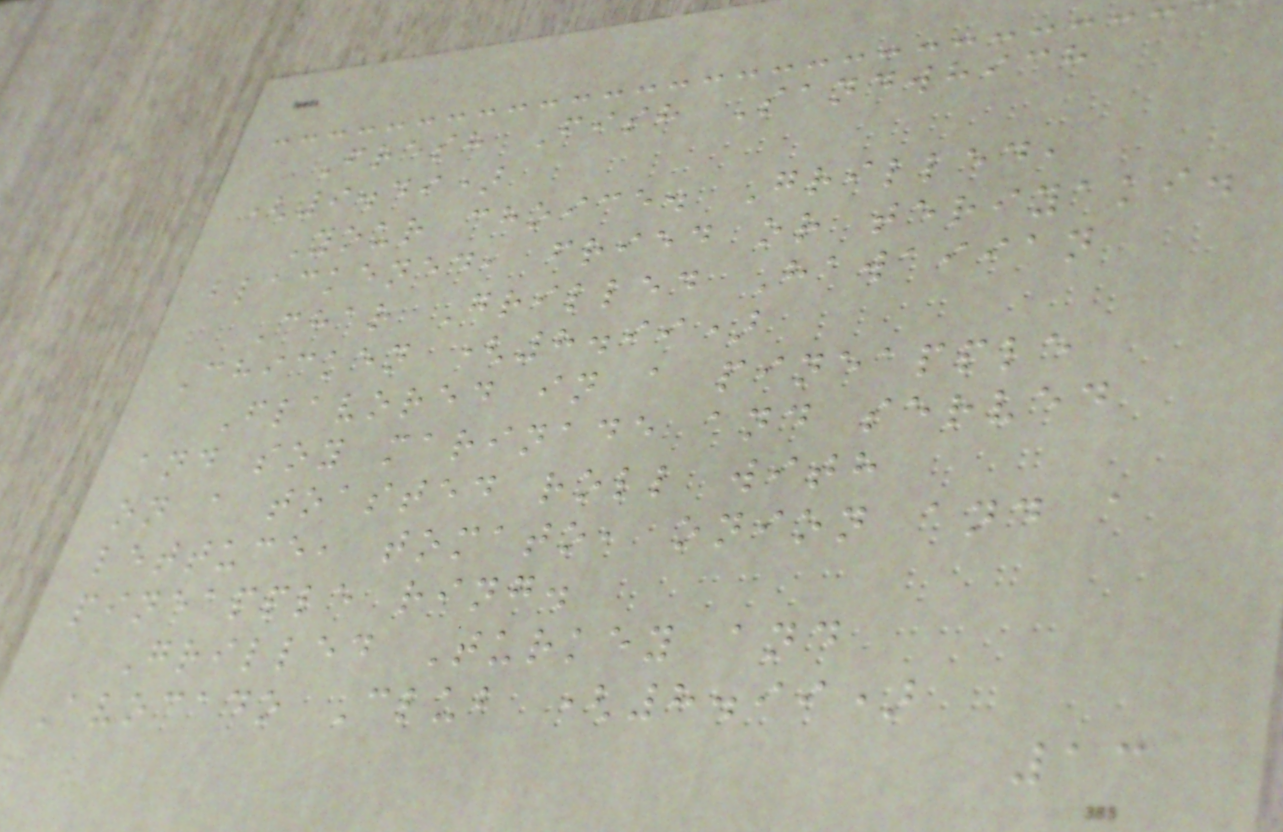Fresh Fish Sandwhich
(9.49)
Your choice. Grilled,
blackened, fried or teriyaki.
Char Grilled Hawaiian
Chicken (8.99)
Flavored in a pineapple
and soy marinade and served
on a toasted roll with
lettuce, tomato, onion and a
pineapple ring.
Grilled Turkey and
Avocado Club (8.99)
13
